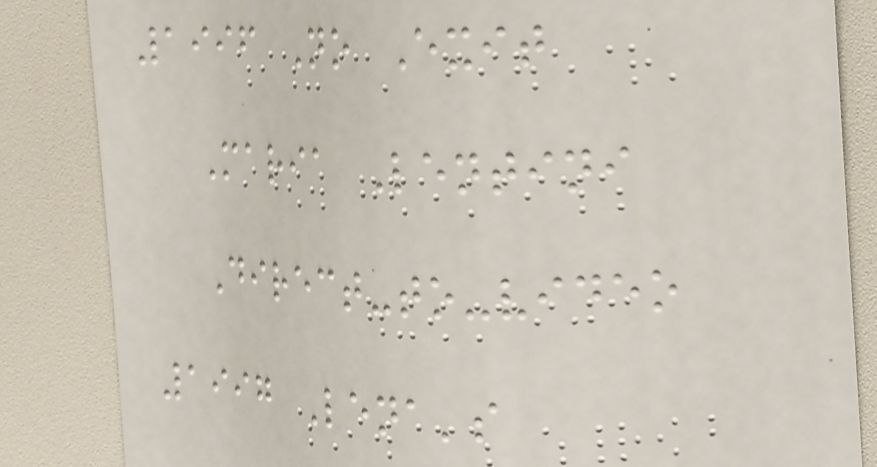1996 No Exit
Maria Lentini
Direct-to-video
1997 Lena's
